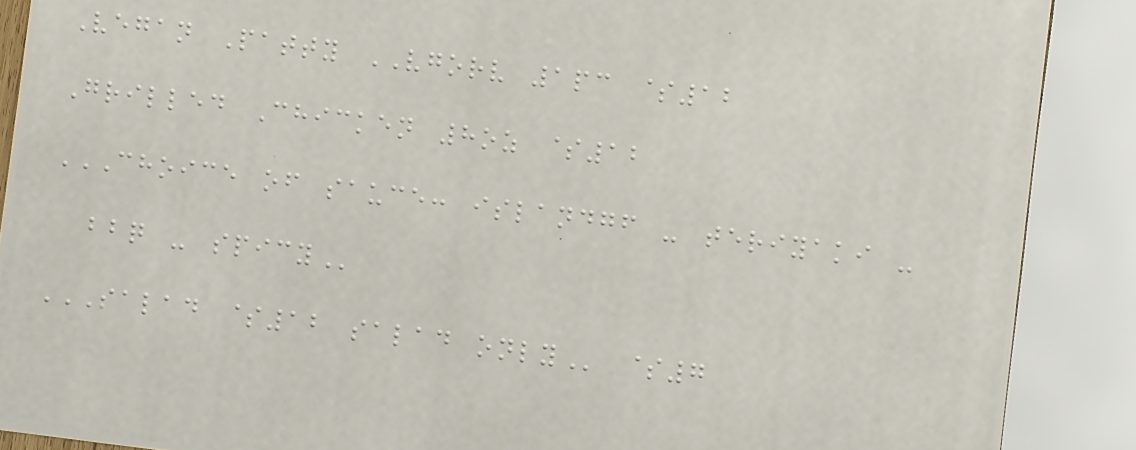Vegan Patty VGORV 1pc $12
Grilled Chicken 8oz $12
CHOICE OF SAUCE: ISLANDGF - TERIYAKI -
BBQ - SPICY
SALAD $12 SALAD ONLY $7
